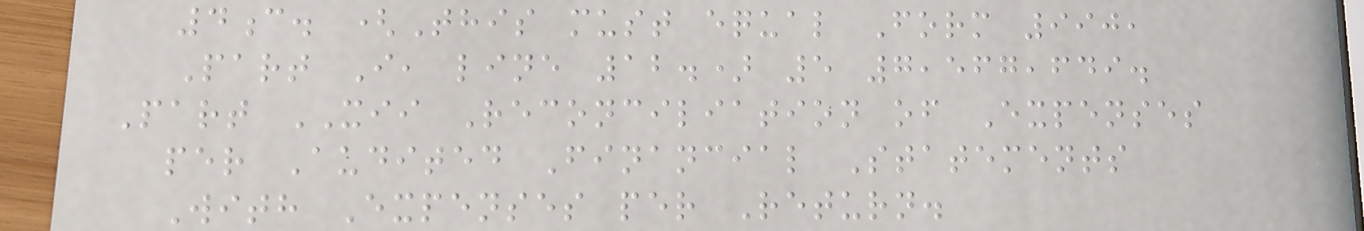4c. (This must equal Form 990,
Part I, line 12.) 5 7,567,649.
Part XII Reconciliation of Expenses
per Audited Financial Statements
With Expenses per Return.
